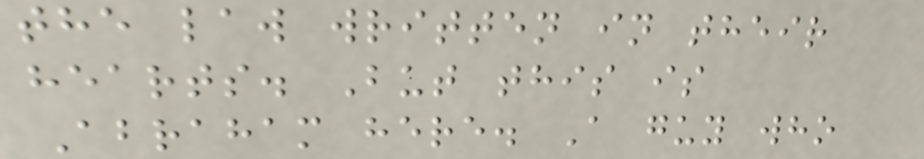the law written in their
hearts. But this is
Abraham here. A guy who
